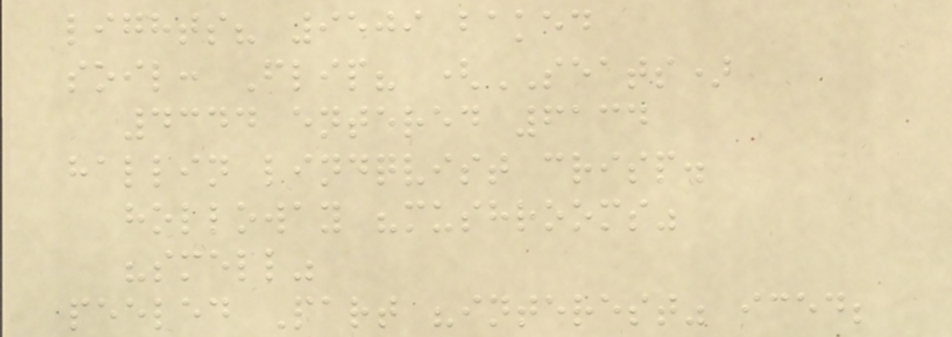lights? 9509 baked
soil: Flip? (SEATS)
4344 entered 6134
hallin lindqvist crisp.
holloway "mushrooms"
"smell"
peeled Part "interest" iced;
